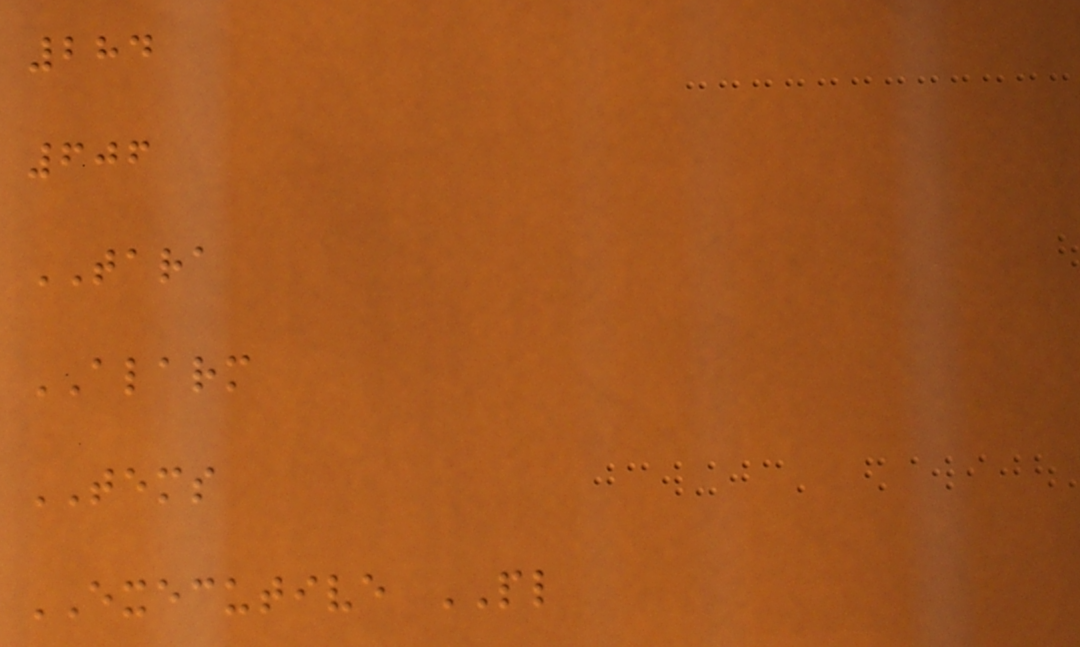284
606
TARA
ALARM
TEMS
EXECUTIVE PL
